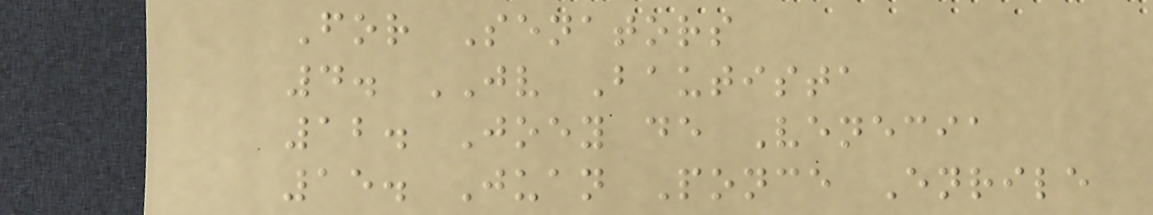For Senators
4. JV Bautista
12. Joey de Venecia
15. Juan Ponce Enrile
